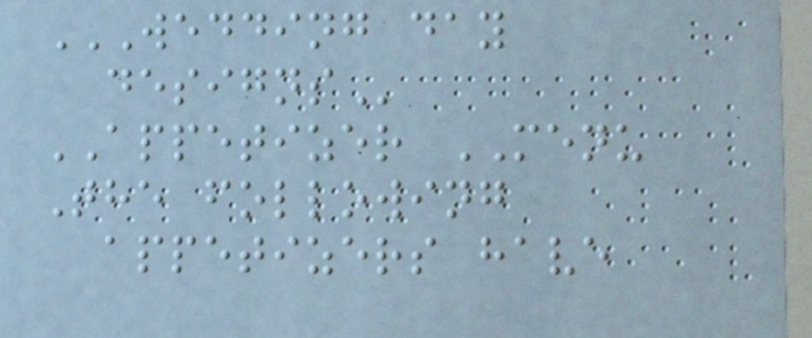WEDDING DAY
DESIGNS
APPETIZER MENU
The following
appetizers have
